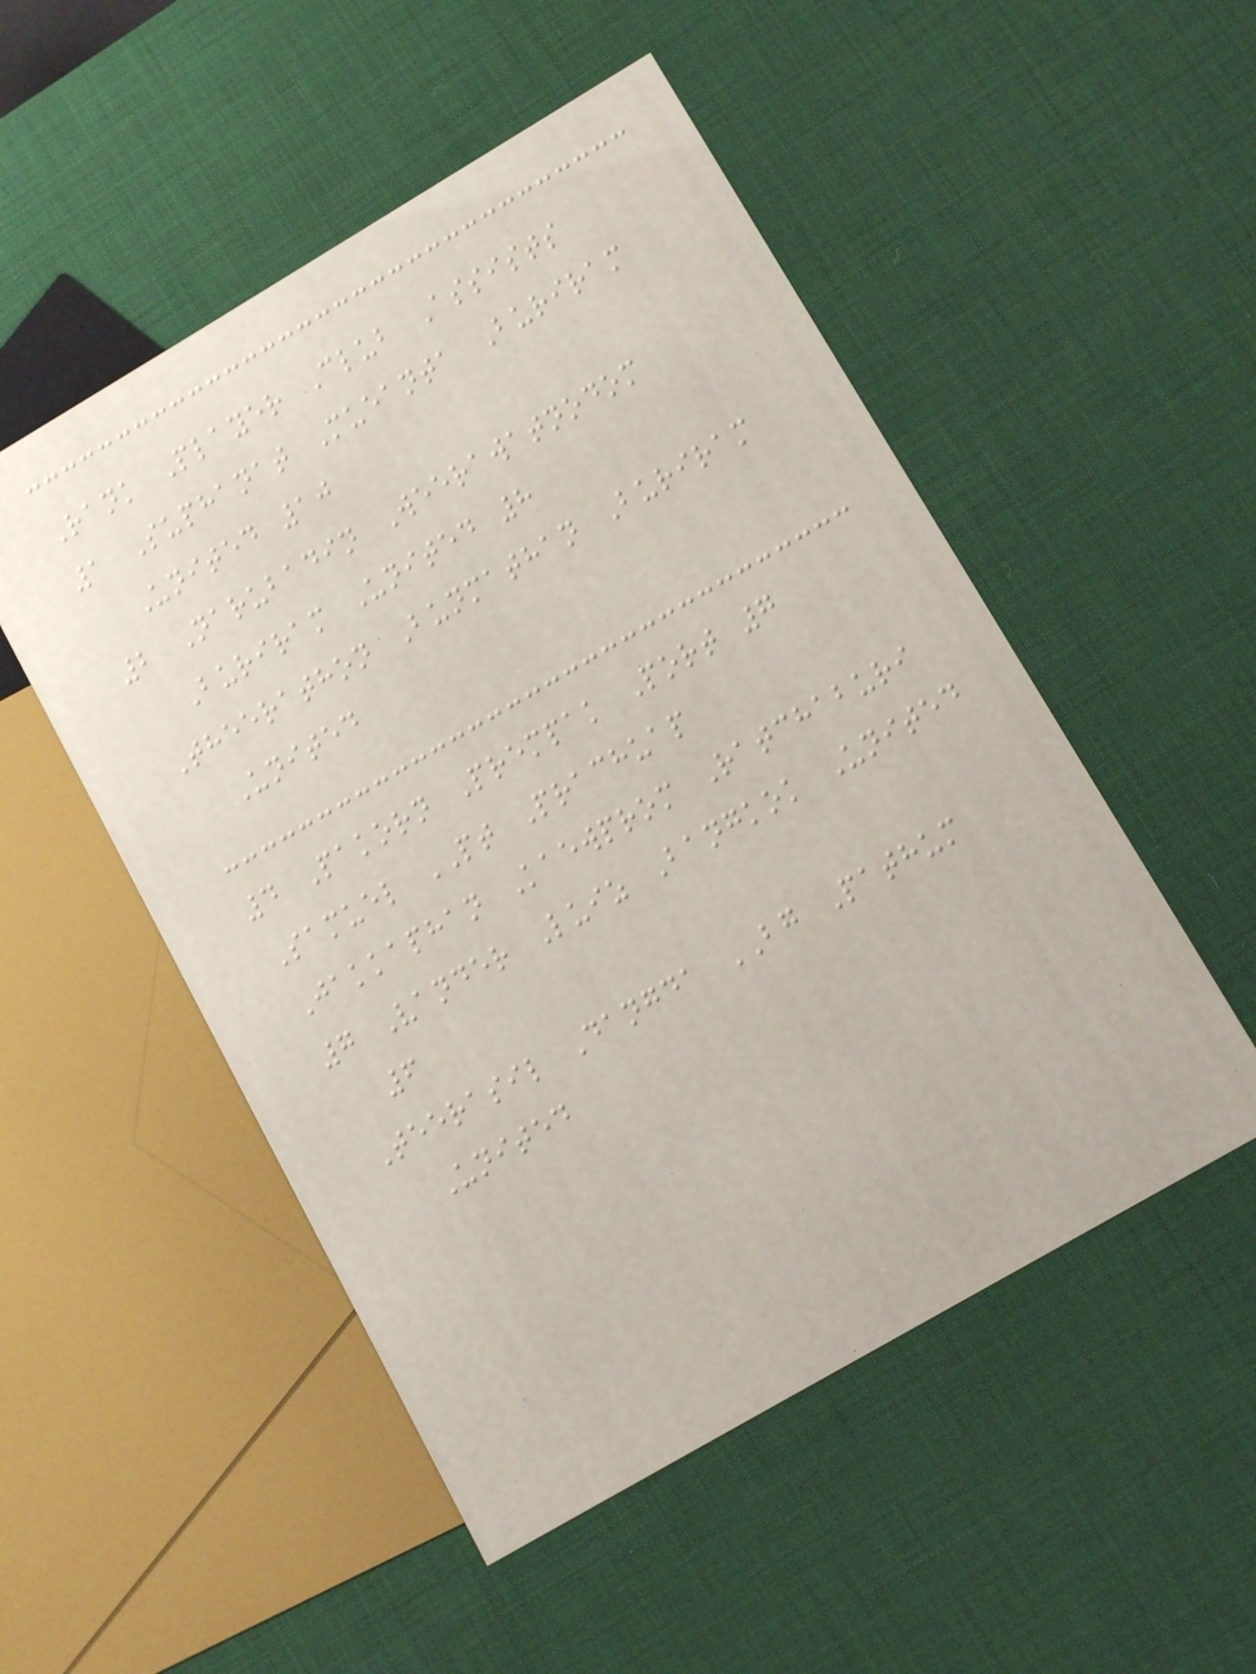Rank Player Club Assists
1 Suphanat Mueanta Buriram
United 10
2 Narubadin Weerawatnodom
Buriram United 8
Theerathon Bunmathan Buriram
United
4 Pakorn Prempak Port 7
Samuel PT Prachuap
Jakkaphan Kaewprom Ratchaburi
7 Vander Luiz Bangkok United
6
Teerasil Dangda BG Pathum
United
